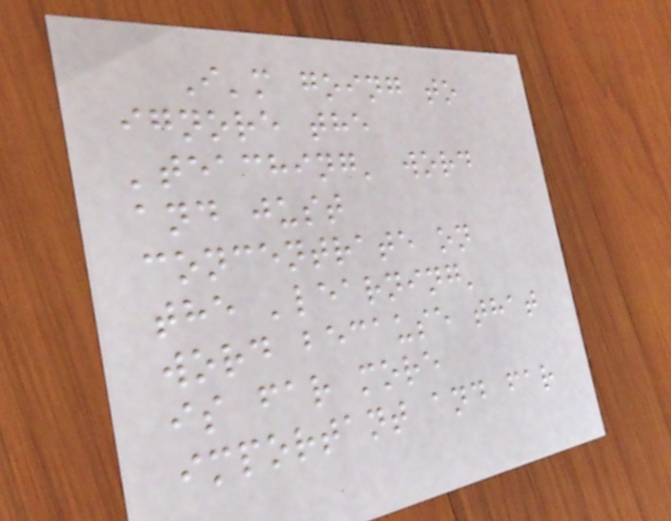I'm going to
ignore the
'teaching' word
and just
concentrate on
the 'learning'
word because that
is far more
important and far
